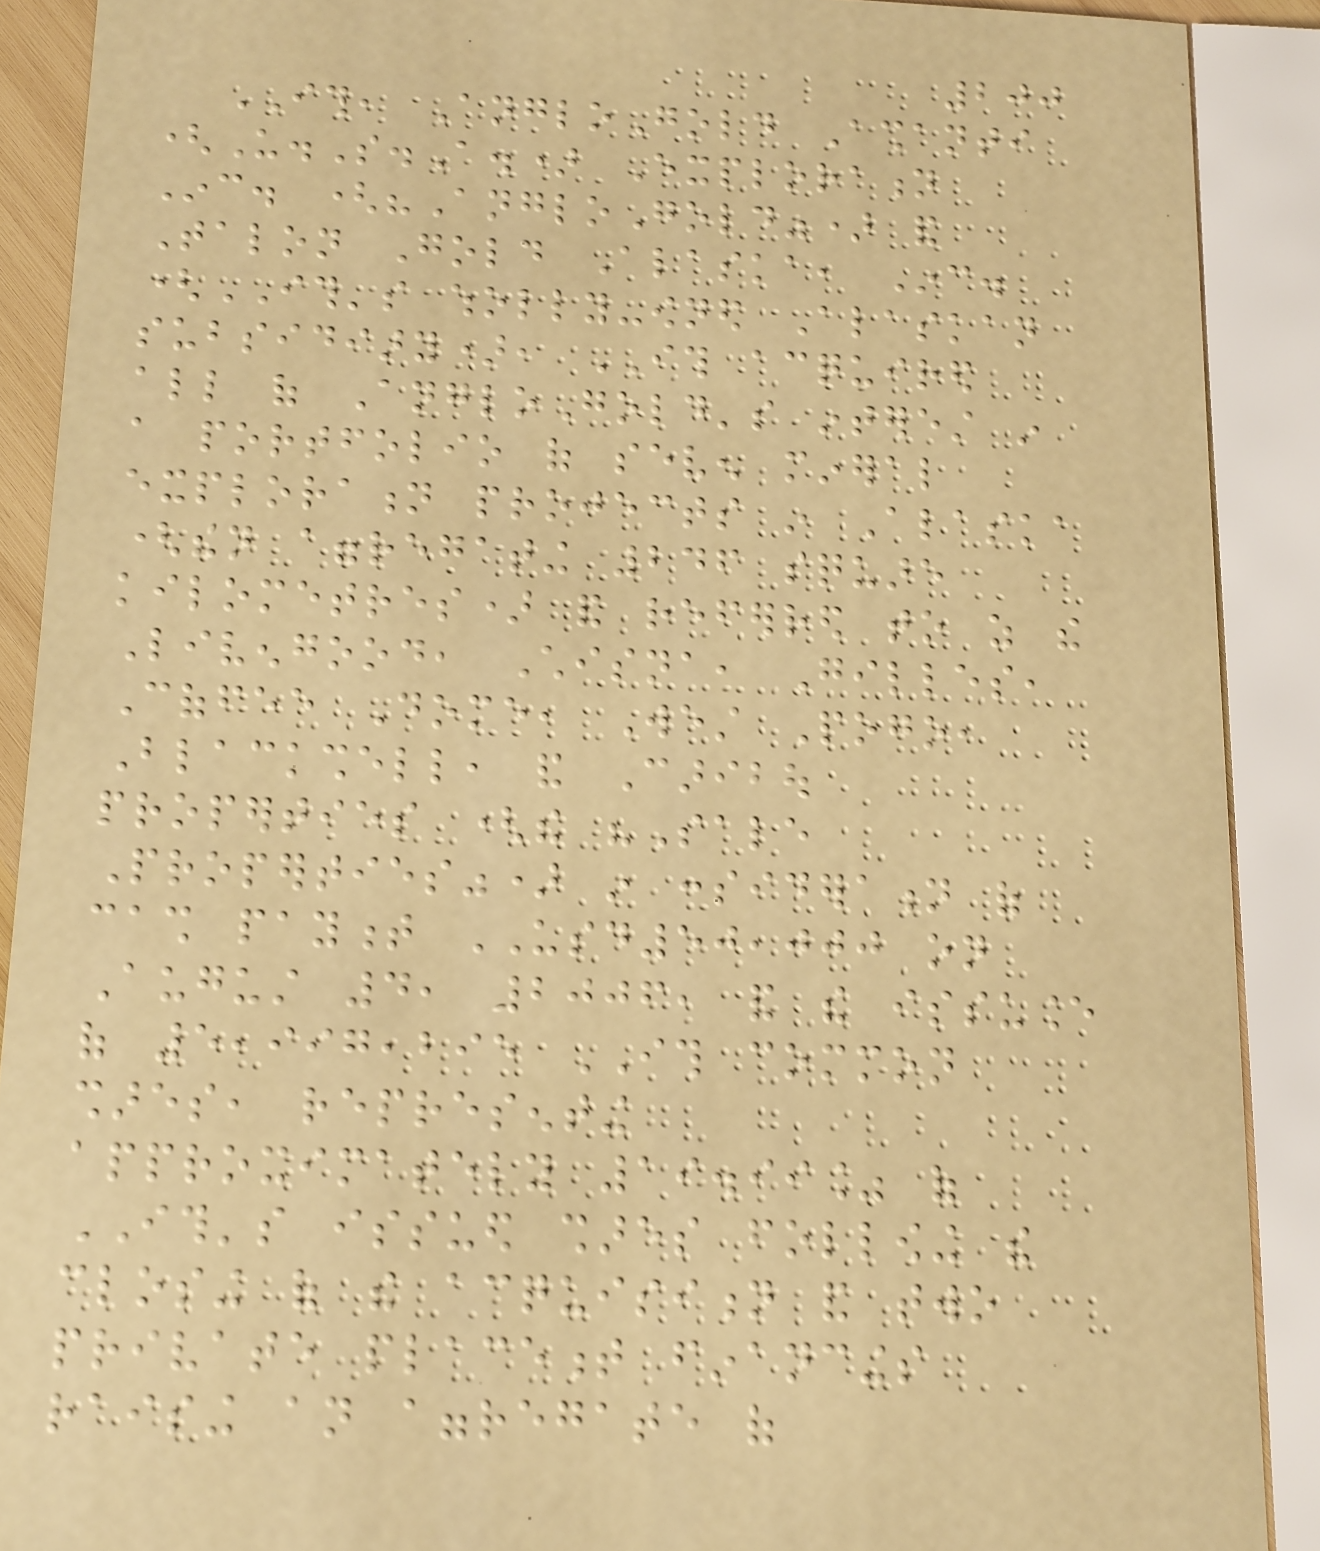200
ITH, AngloGold Ashanti
(U.S.A.) Exploration
Inc. ("AngloGold") and
Talon Gold Alaska, Inc.
(ITH's wholly-owned Alaskan
subsidiary), ITH acquired
all of AngloGold's interest in
a portfolio of seven mineral
exploration projects in Alaska
(then aggregating 246 square
kilometres) and referred to as the
Livengood, Chisna, Gilles,
Coffee Dome, West Pogo,
Blackshell, and Caribou
properties (the "Sale
Properties") in consideration of
cash payment USD50,000 on
August 4, 2006, and the issuance
of 5,997,295 ITH common
shares, representing
approximately 19.99% of
ITH's issued shares following the
closing of the acquisition and two
private placement financings
raising an aggregate of
